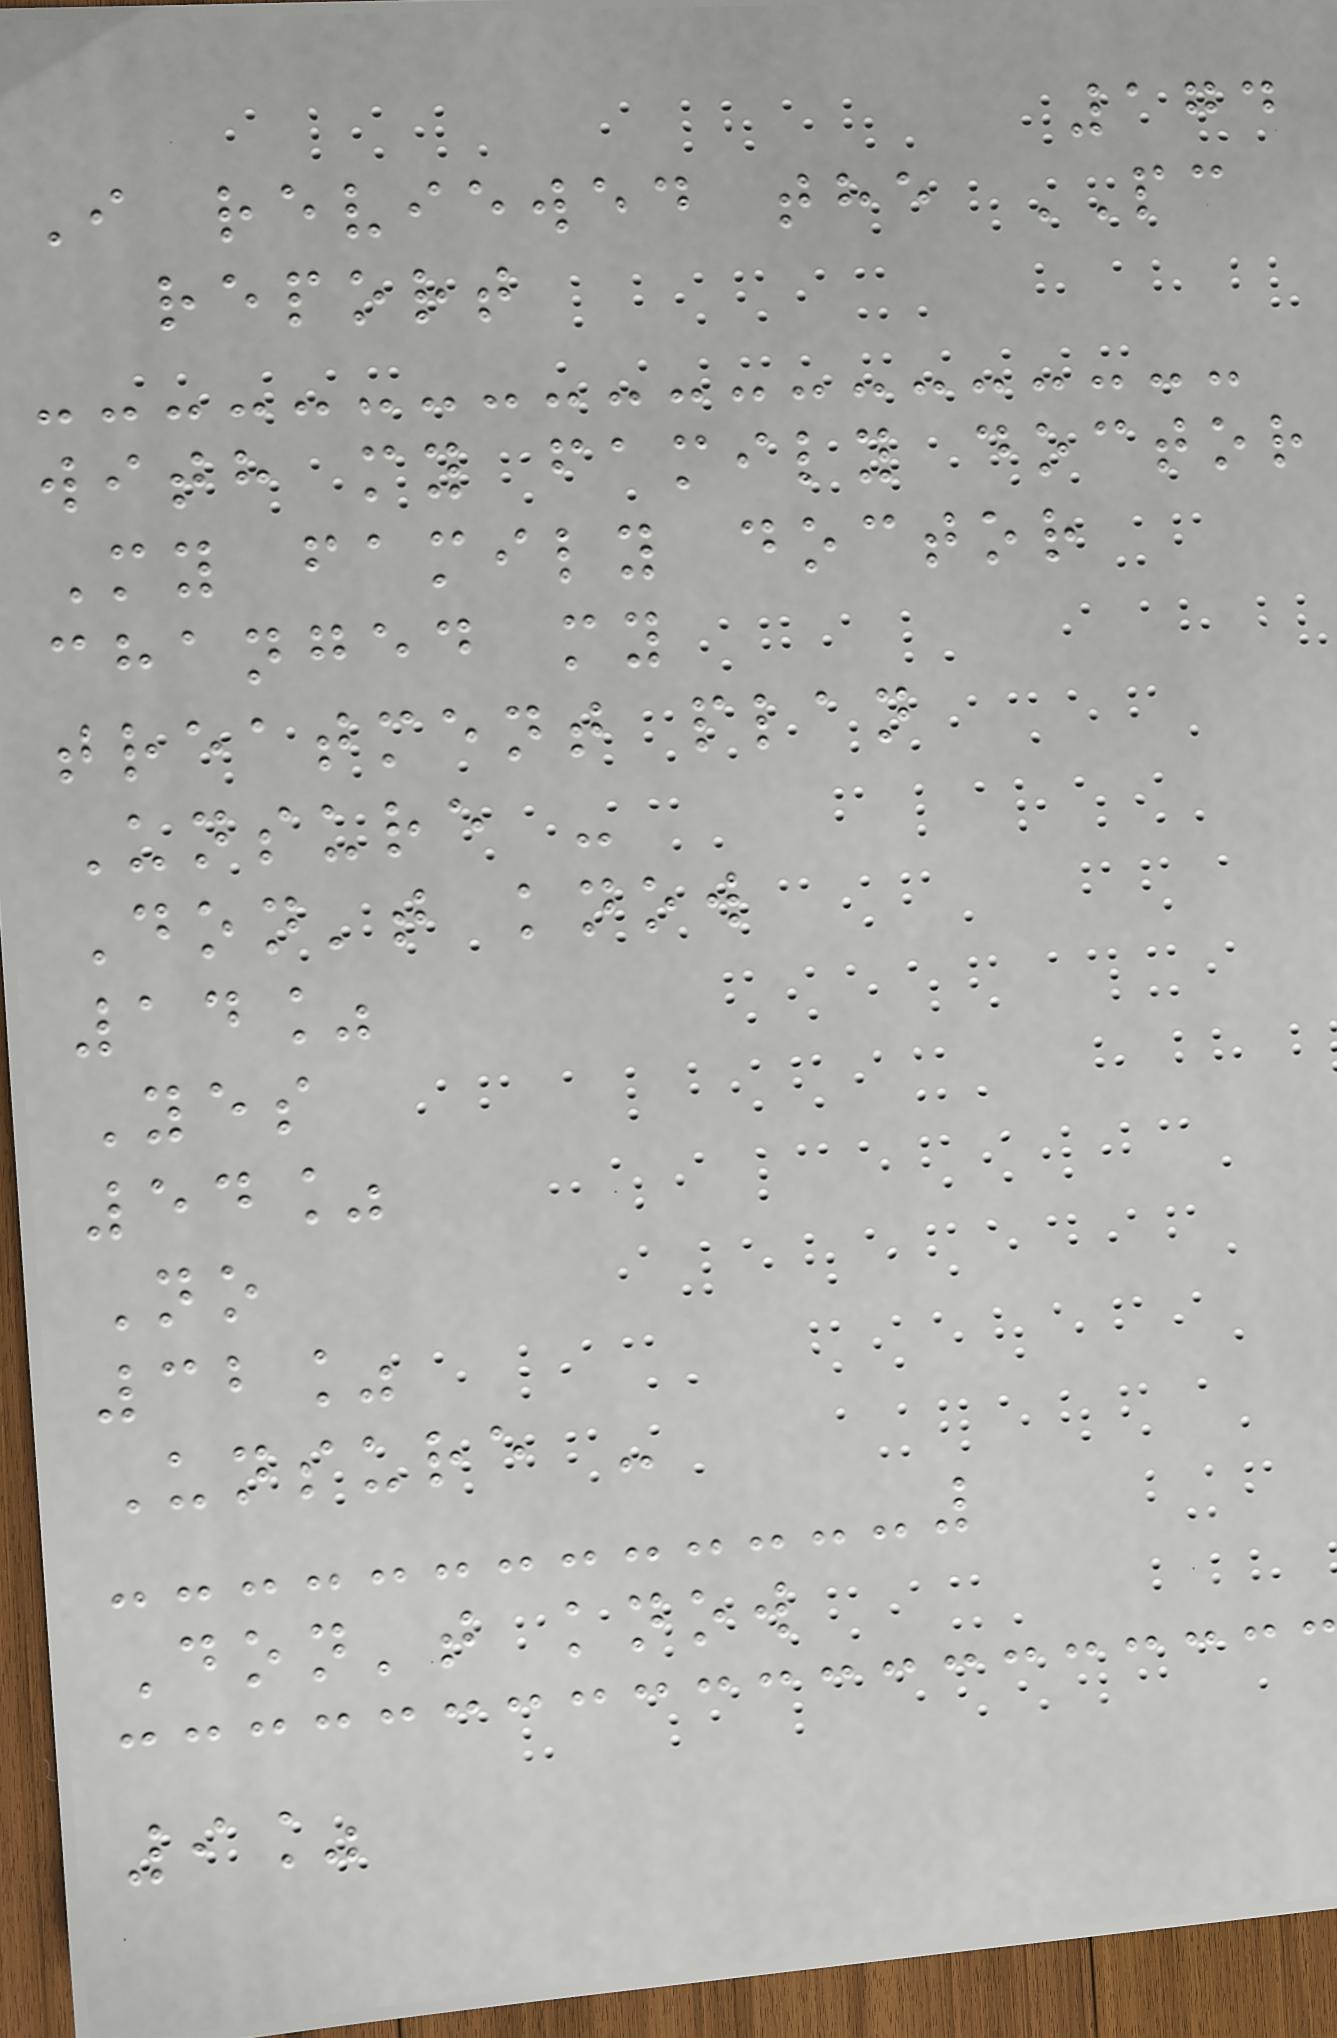174
I reviewed the PC
report
with my family doctor
My family doctor
changed my
treatment plan
Unsure -
Don't know
14%
Yes
54%
No
32%
Unsure -
Don't know
9%
